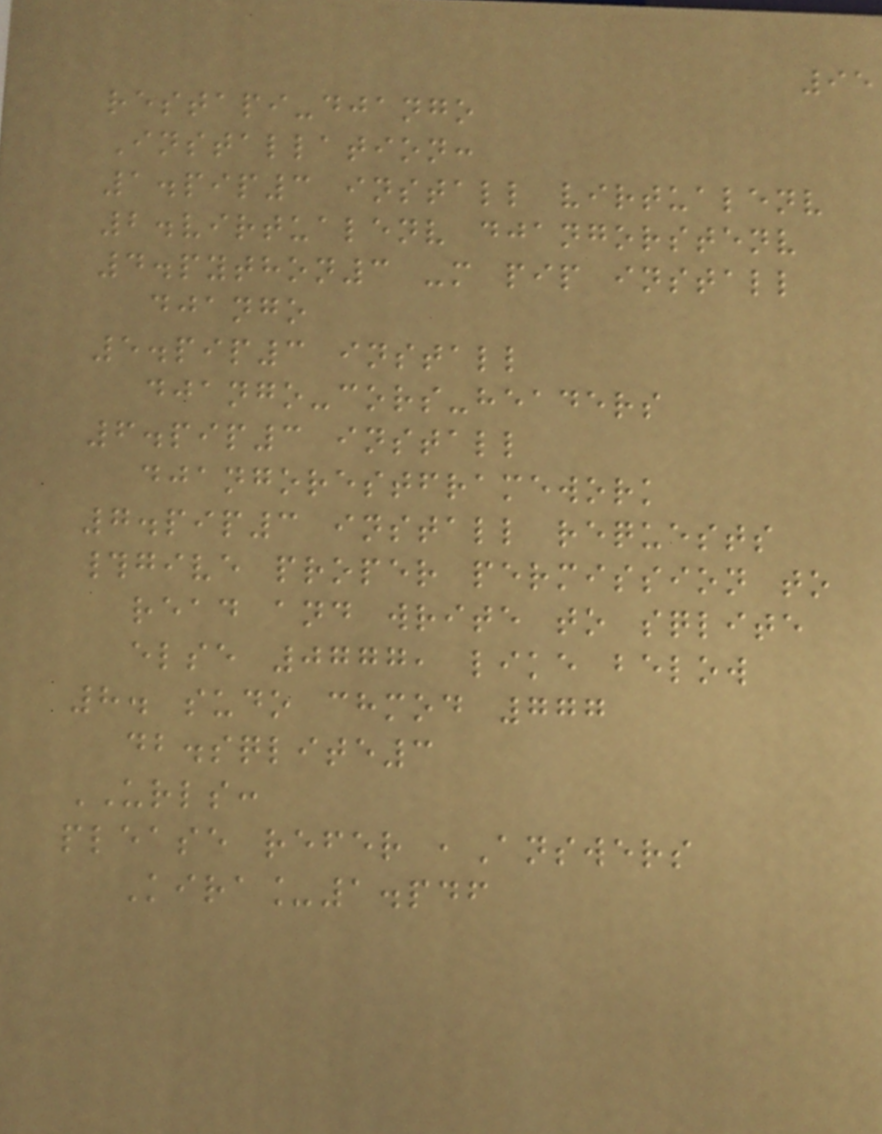95
restapi-django
Installation:
1.pip3 install virtualenv
2.virtualenv djangorstenv
4.python3 -m pip install
django
5.pip3 install
django-cors-headers
6.pip3 install
djangorestframework
7.pip3 install requests
#give proper permission to
read and write to sqlite
else 0777, like below
8. sudo chmod 777
db.sqlite3
URLS:
please refer ,Answers
Kira_1.pdf
